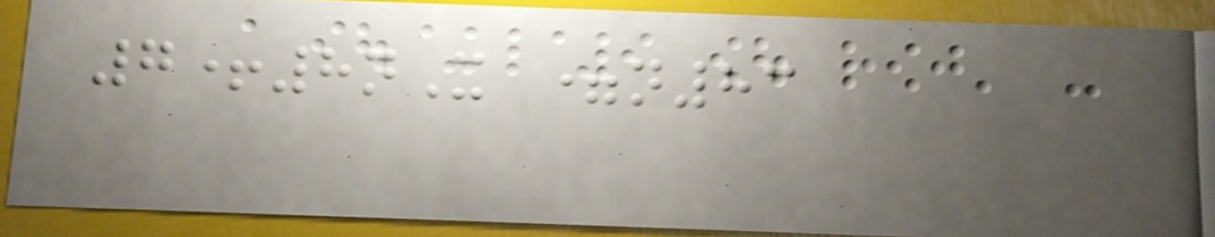7+8nX =n83
